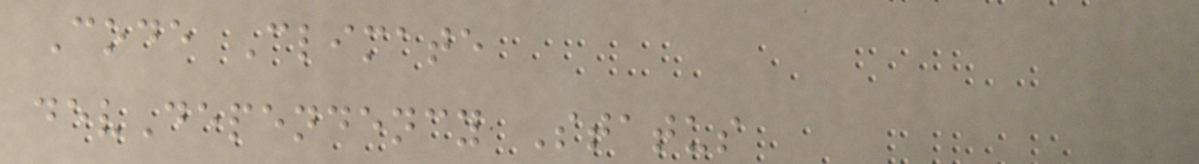Code Climate
devDependency Status
